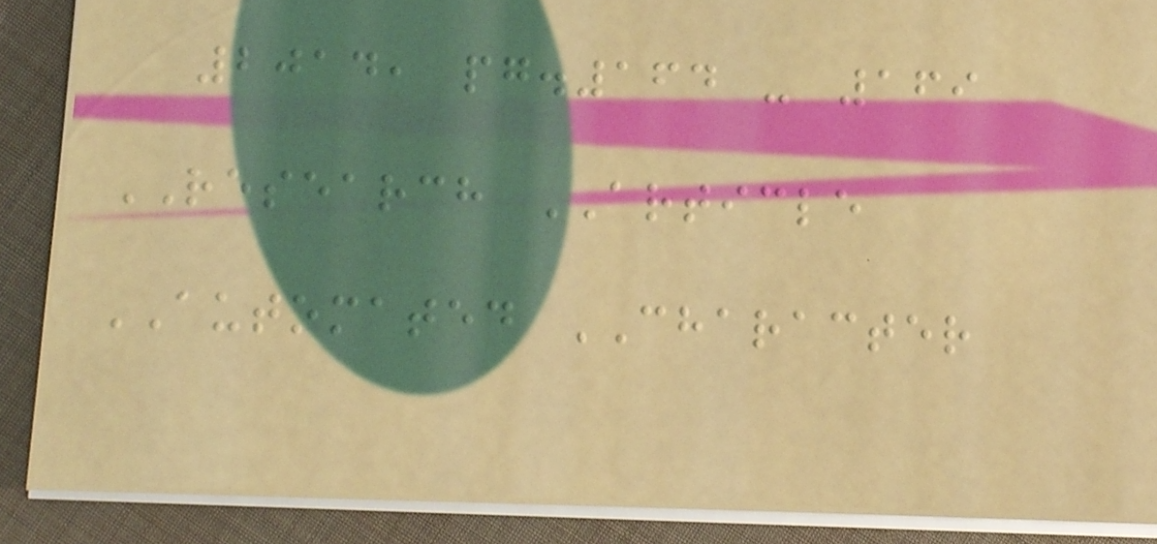2014, pg.164 - 169
RESEARCH ARTICLE
AUTOMATED CHARACTER
